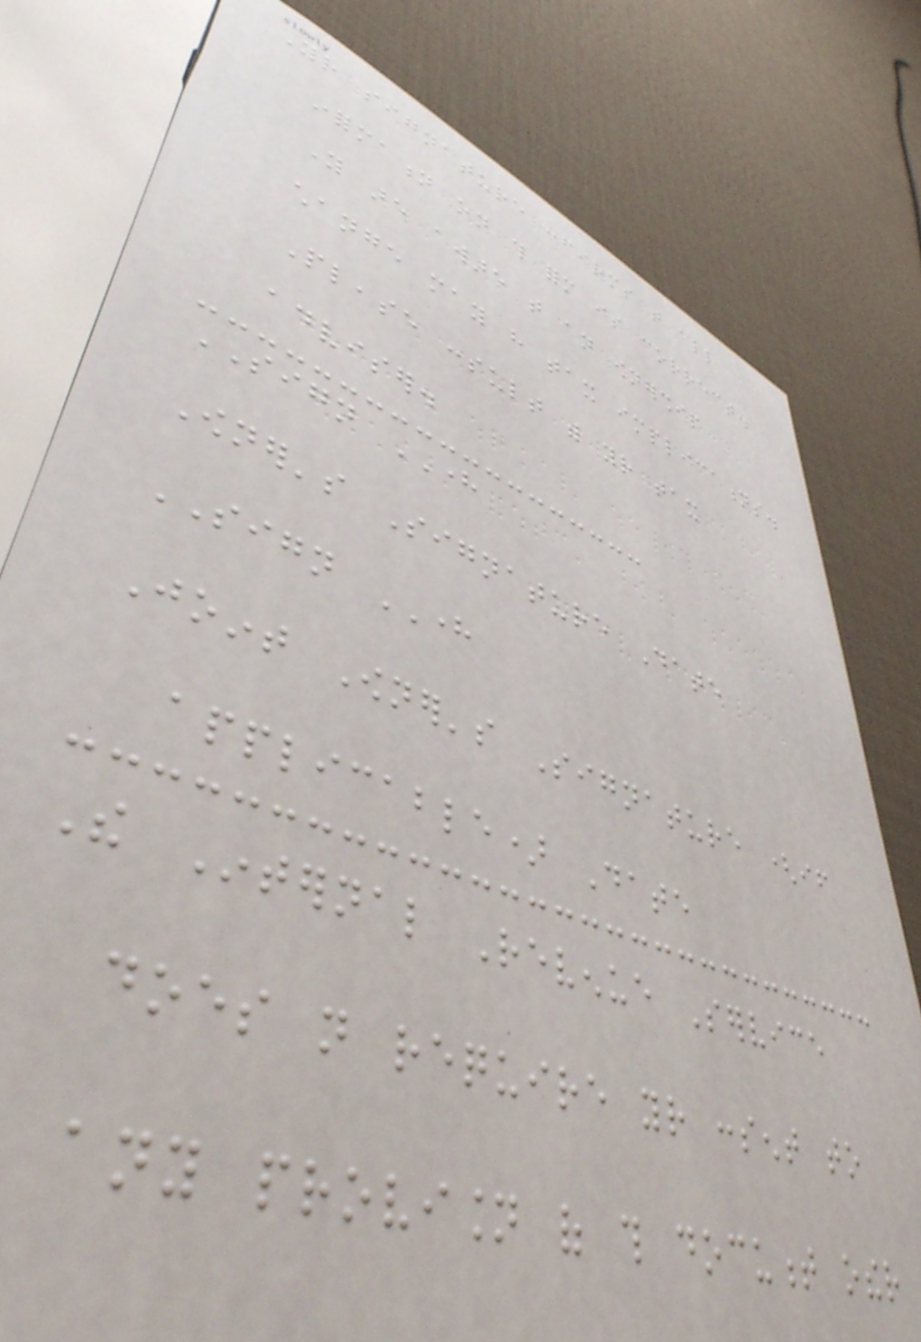Your signature confirms that all
information on this form is correct.
You are aware that an ownership
change may have tax implications.
Please consult with your tax
adviser.
SIGN HERE
Owner's Signature Date
SIGN HERE
Joint Owner's Signature (if
applicable) Date
The Internal Revenue Service
does not require your consent to
any provision of this document other
